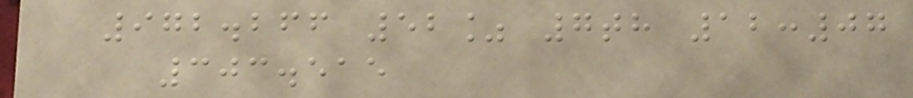972.266 52% 7th 12:07
303.515
